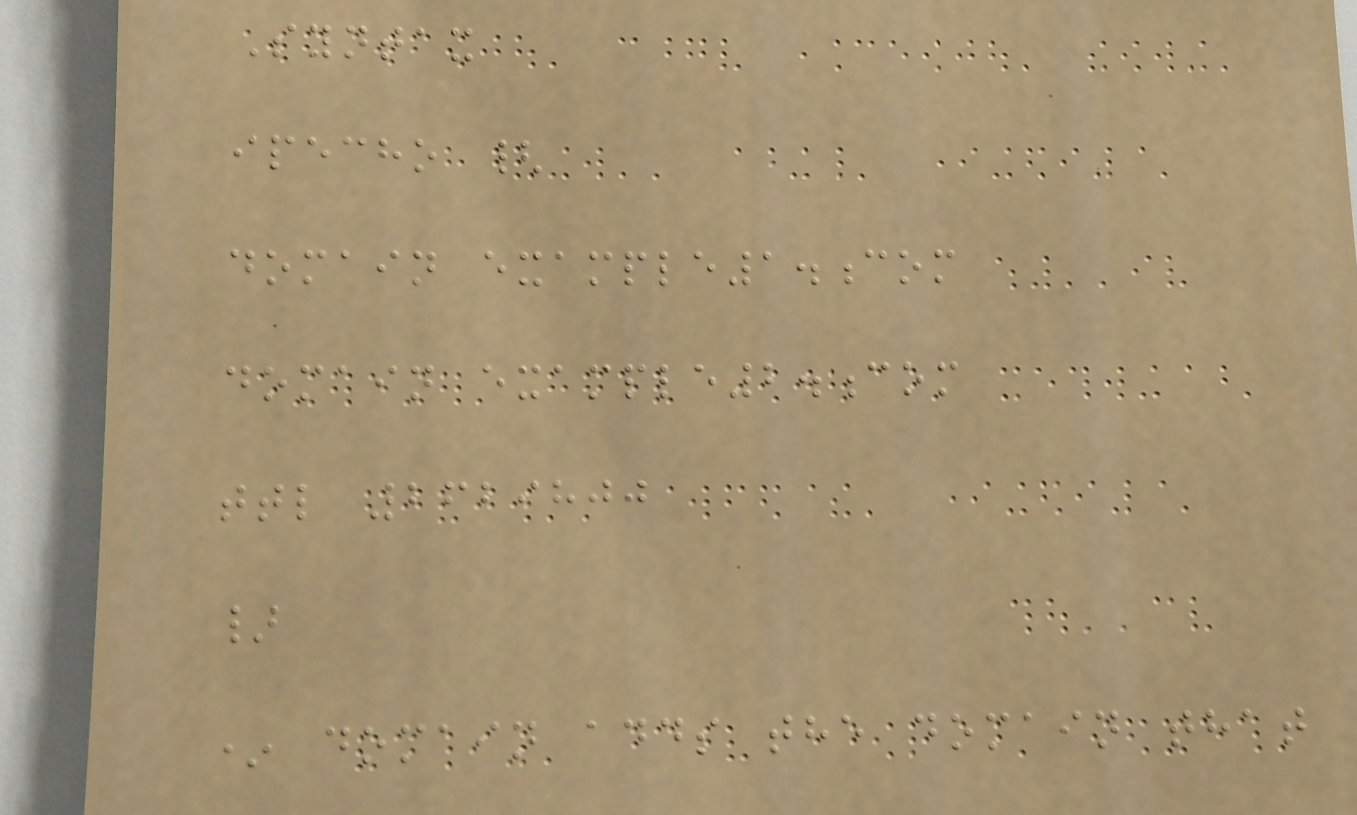Syntax
ipecho {
domain example1.com
domain example2.com
ttl 2629800
}
* domain adds the domain that
